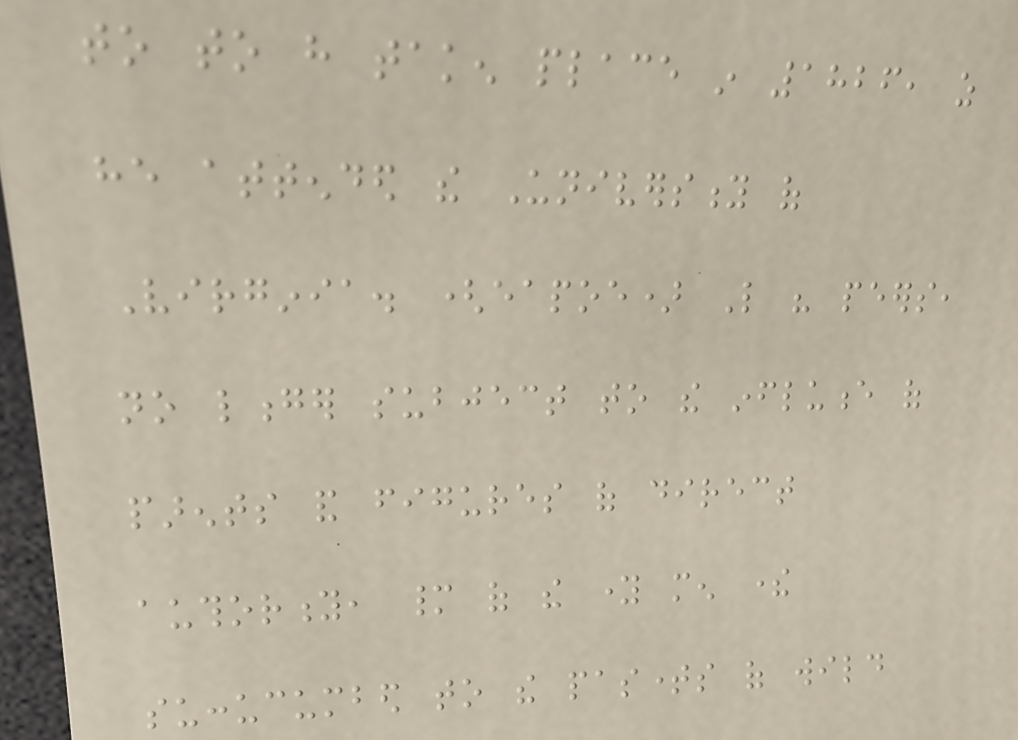to to have taken place in 1826, as
he attended the University of
Virginia. (eapoe) Like his peers,
no longer subject to the influence of
parents and figures of direct
authority, many of the young men there
succucumbed to the pastimes of wild
